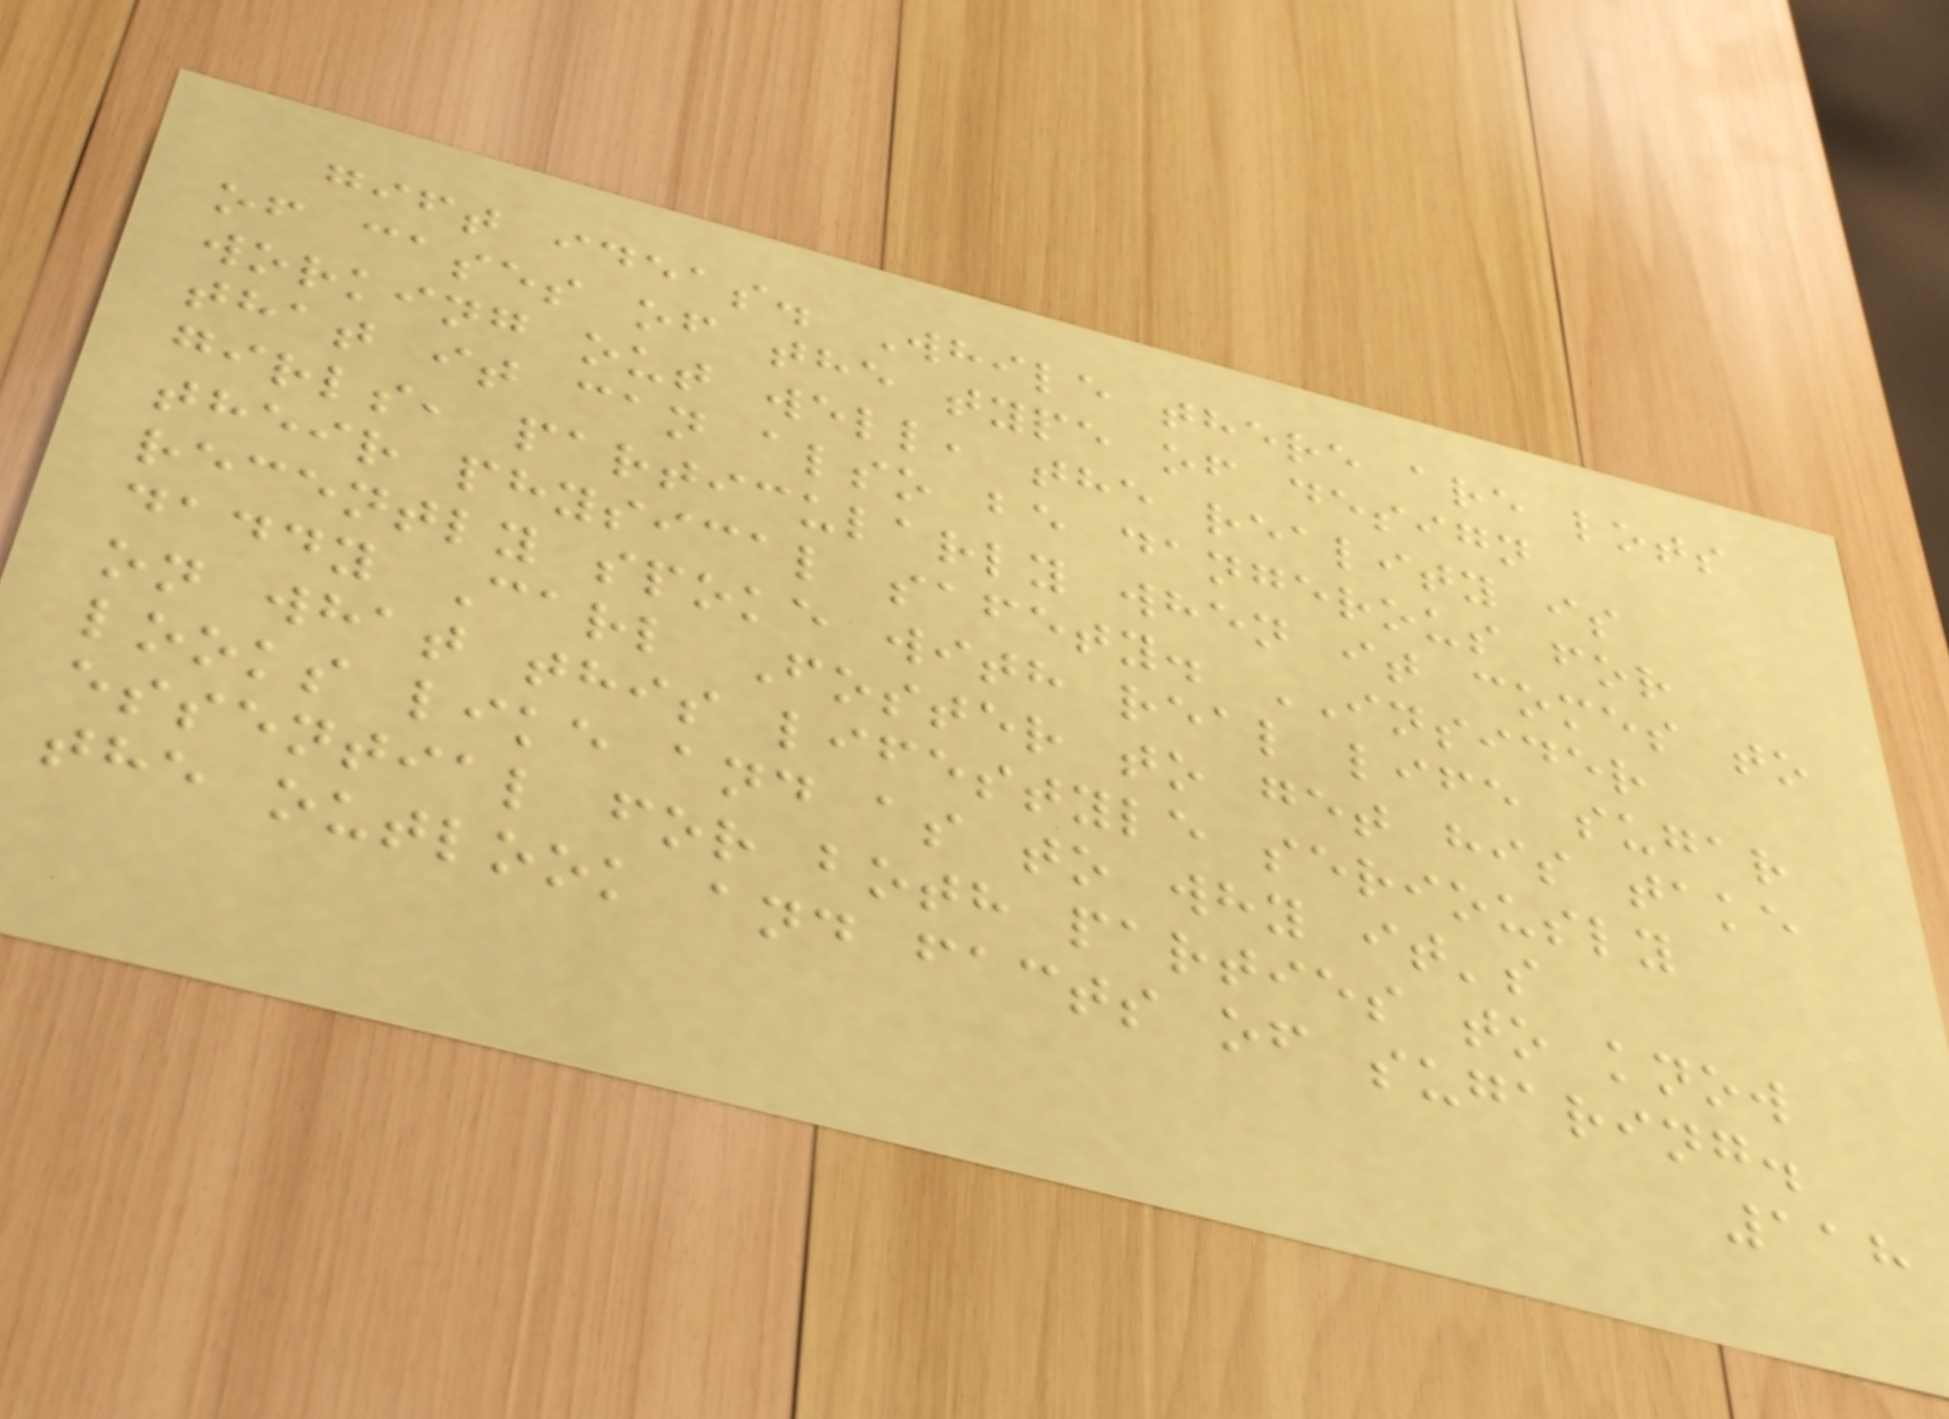gift ideas. While there are lots
of cases of the type of design
working out well, the reality is
that it can also be dangerous for
girls, particularly when it comes to
their physical safety. INSIDER
recently spoke with real life sugar
daddy Carl Foster to get his take
on what this lifestyle seriously
looks like and as to why it's
essential for both parties to know
the outlook and facts of sugaring.
118
